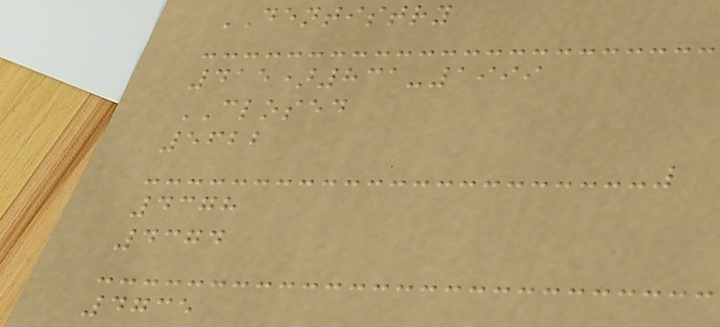DENTISTRY
415)831-1999
CLOSED
5622
4378
4374
4735
